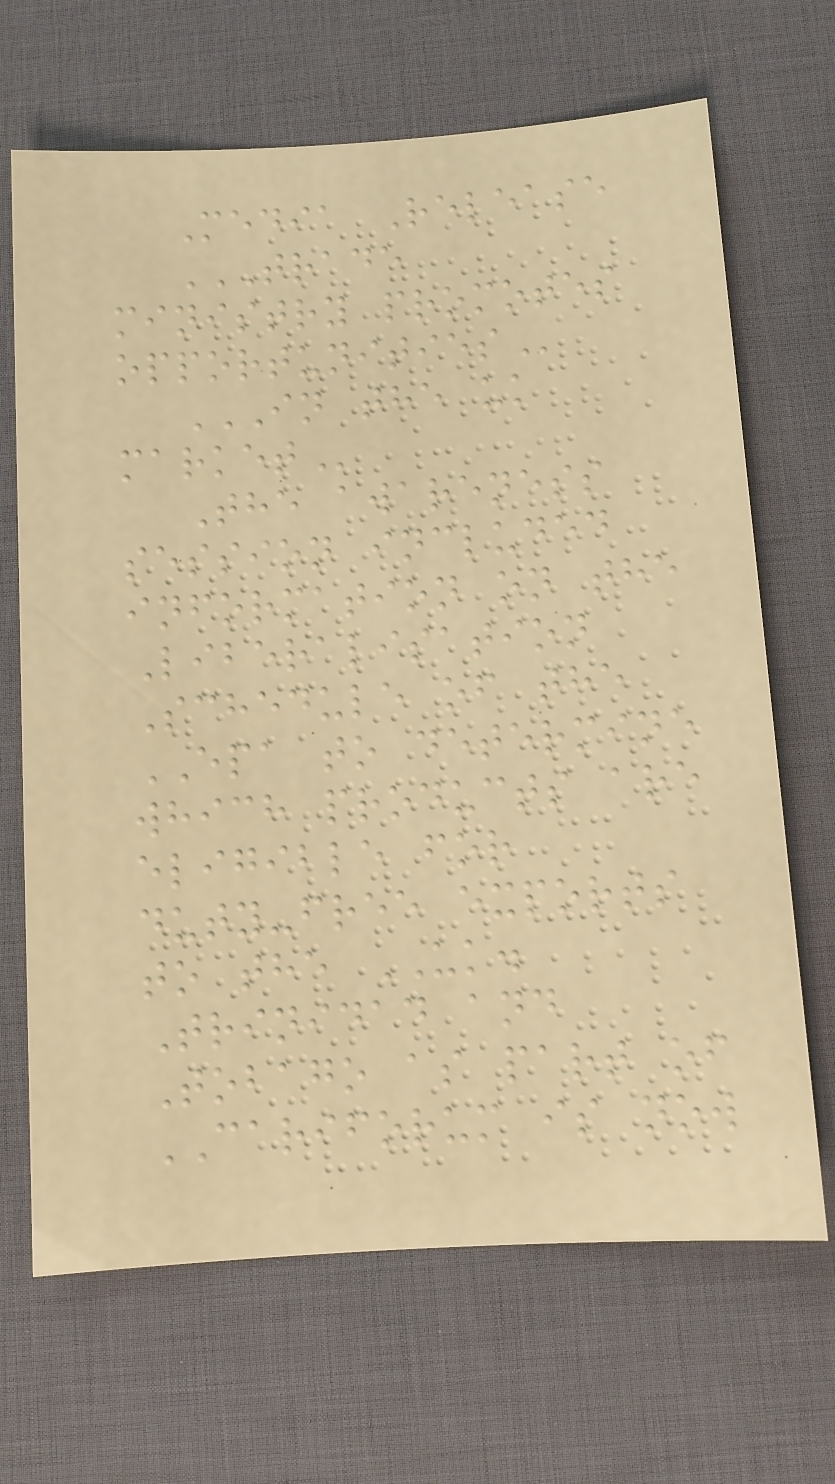Media Release
TRADE
MINISTRY PROMOTES
OPPORTUNITIES
IN THE UK
MARKET
The awareness
session included
information on the
Liberalisation
Schedule of the
EPA to determine
which products are
eligible for
duty-free exports
to the UK.
Trinidad and
Tobago as part of
CARIFORUM is now
